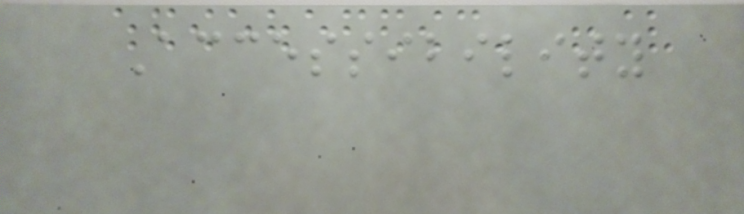Accessibility
